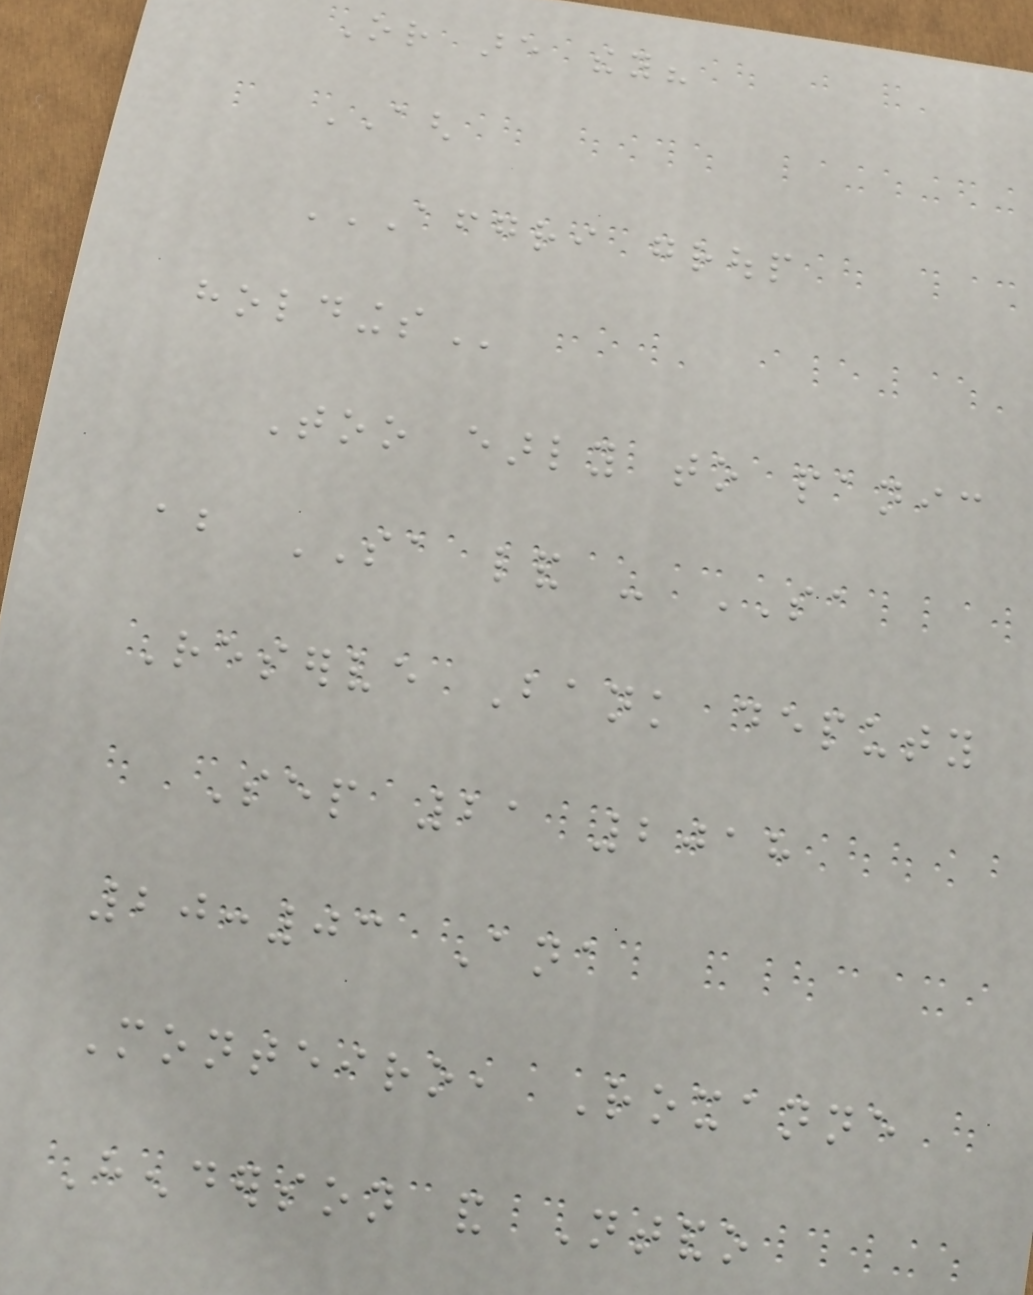Or are they?
AGH
AFGRI GROUP
HOLDINGS
Too early to panic
about SA land - SA
Reserve Bank deputy
Sep 21 2018
20:03 Ana
Monteiro, Roxanne
Henderson and Ntando
